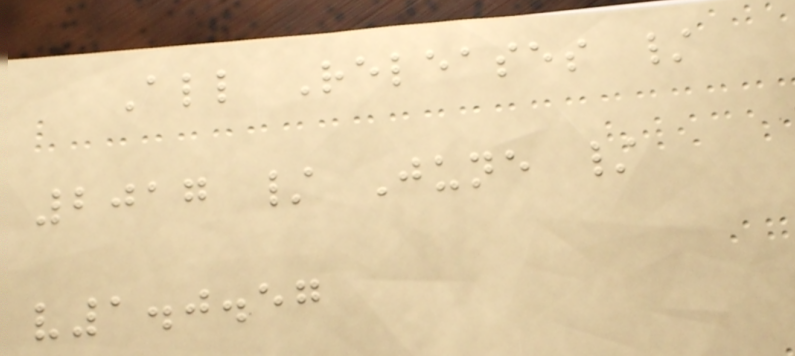All Releases /
2017 / June /
v1.0.57
